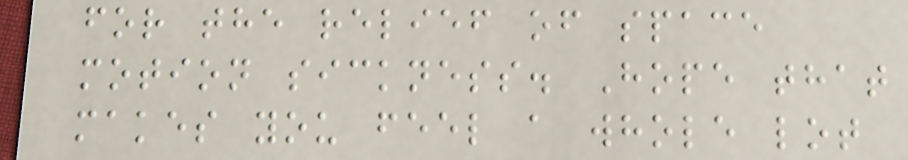for the relief of space
motion sickness. Hope that
makes you feel a whole lot
